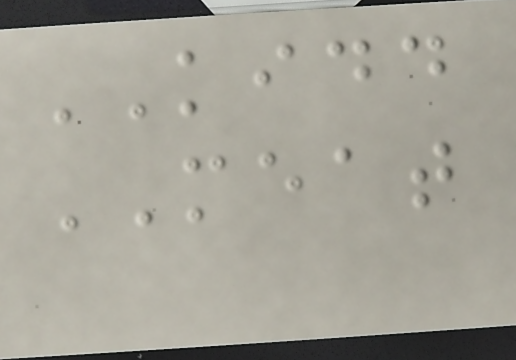KIDD
MEAT
